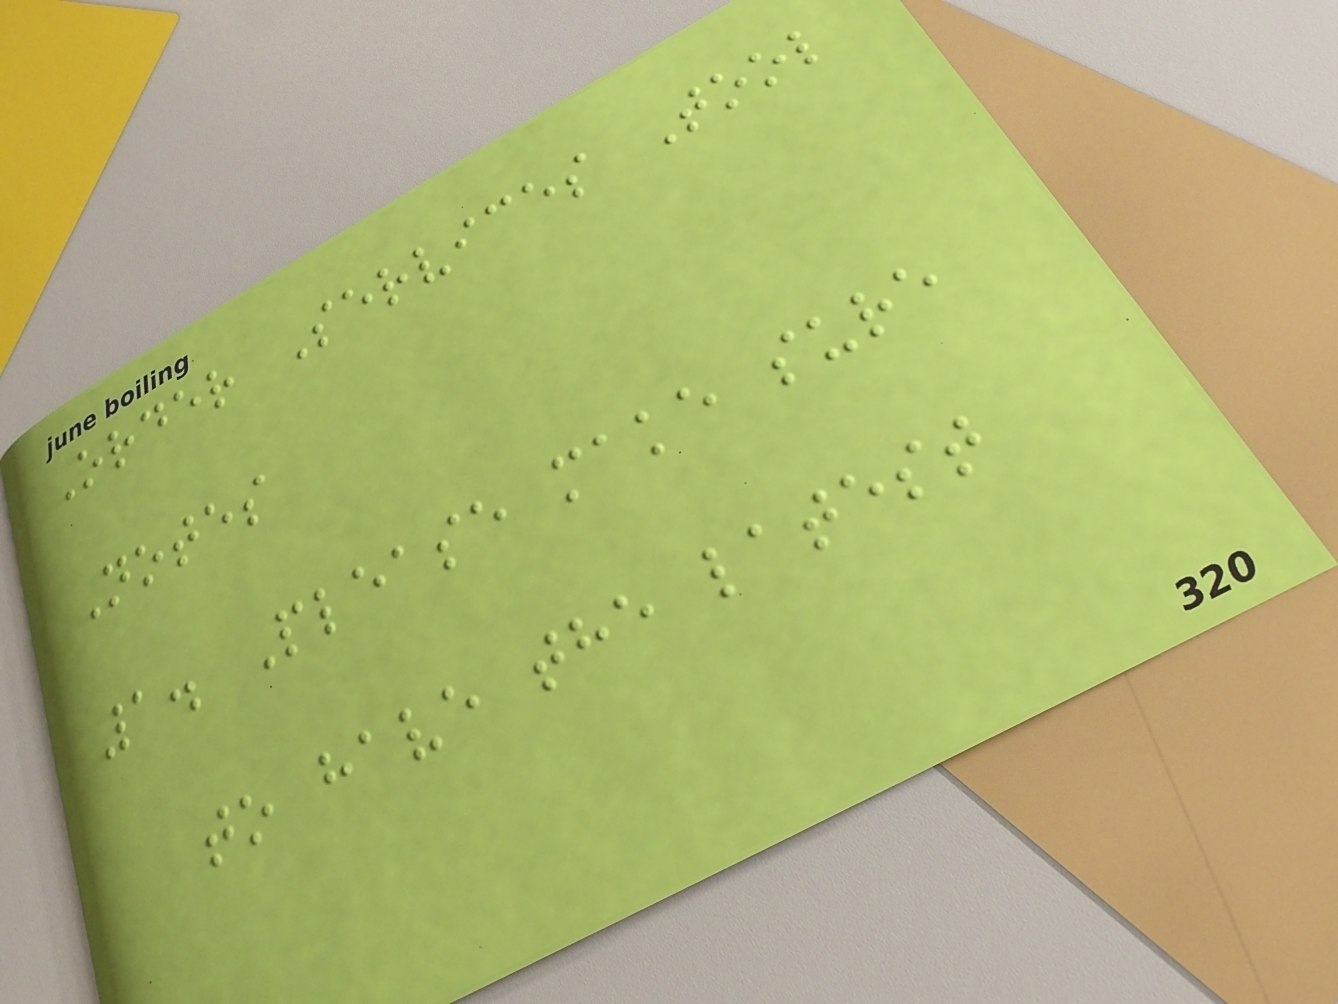Order Services Tool
Notes
1. Please make sure
to have the latest
